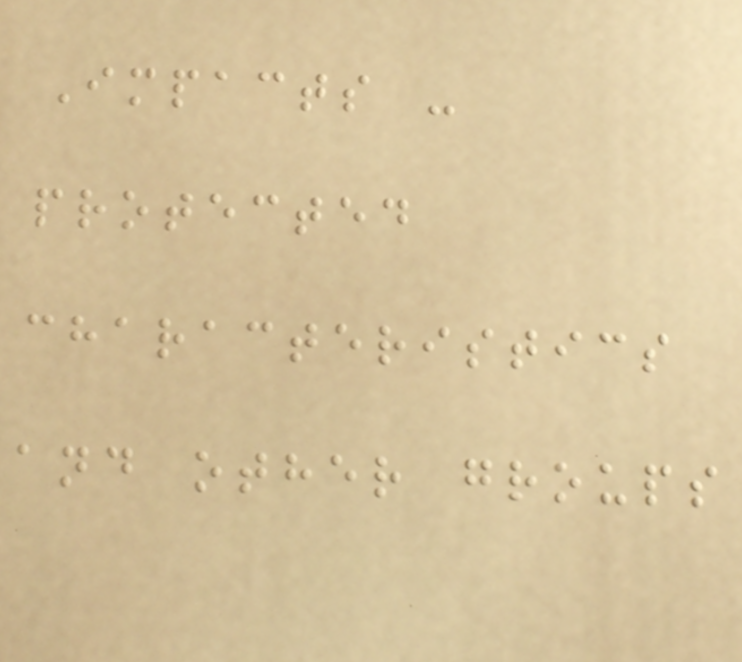Impacts -
protected
characteristics
and other groups
